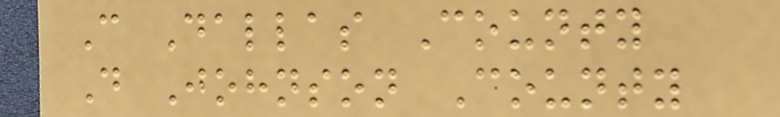C Dallas County
D Johnson County
